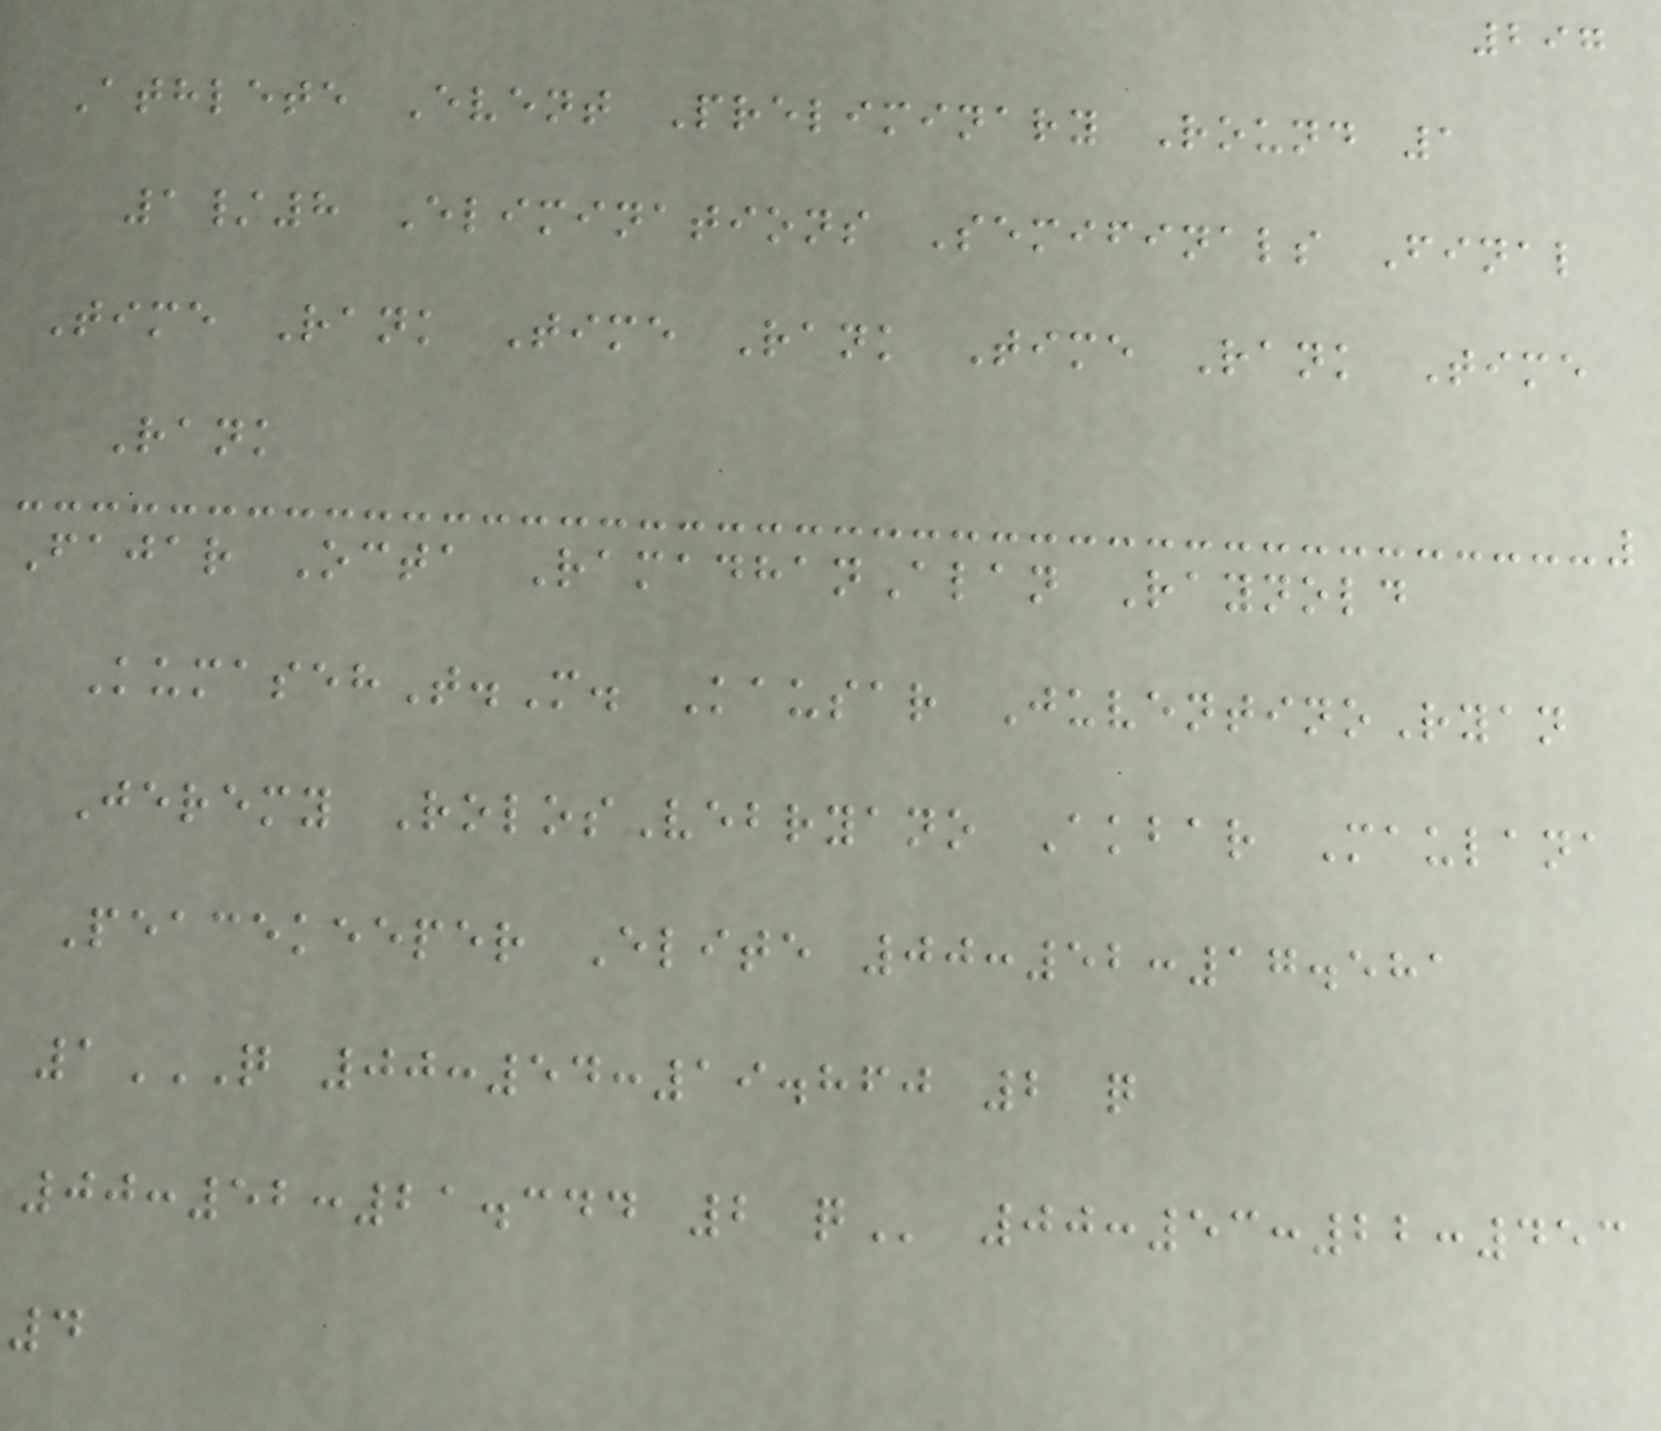297
Athlete Event Preliminary Round 1
1/8 Eliminations Semifinals Final
Time Rank Time Rank Time Rank Time
Rank
Fajar Octa RamadhanAlan Raynold
KumasehT.M. Kausar JuventinoRyan
Jeremy RolosVebryano Akbar Maulana
Peacekeeper Elite 00:52:17.581
1Q 00:54:19.860 2 Q
00:52:21.344 2 Q 00:53:22:453
4
